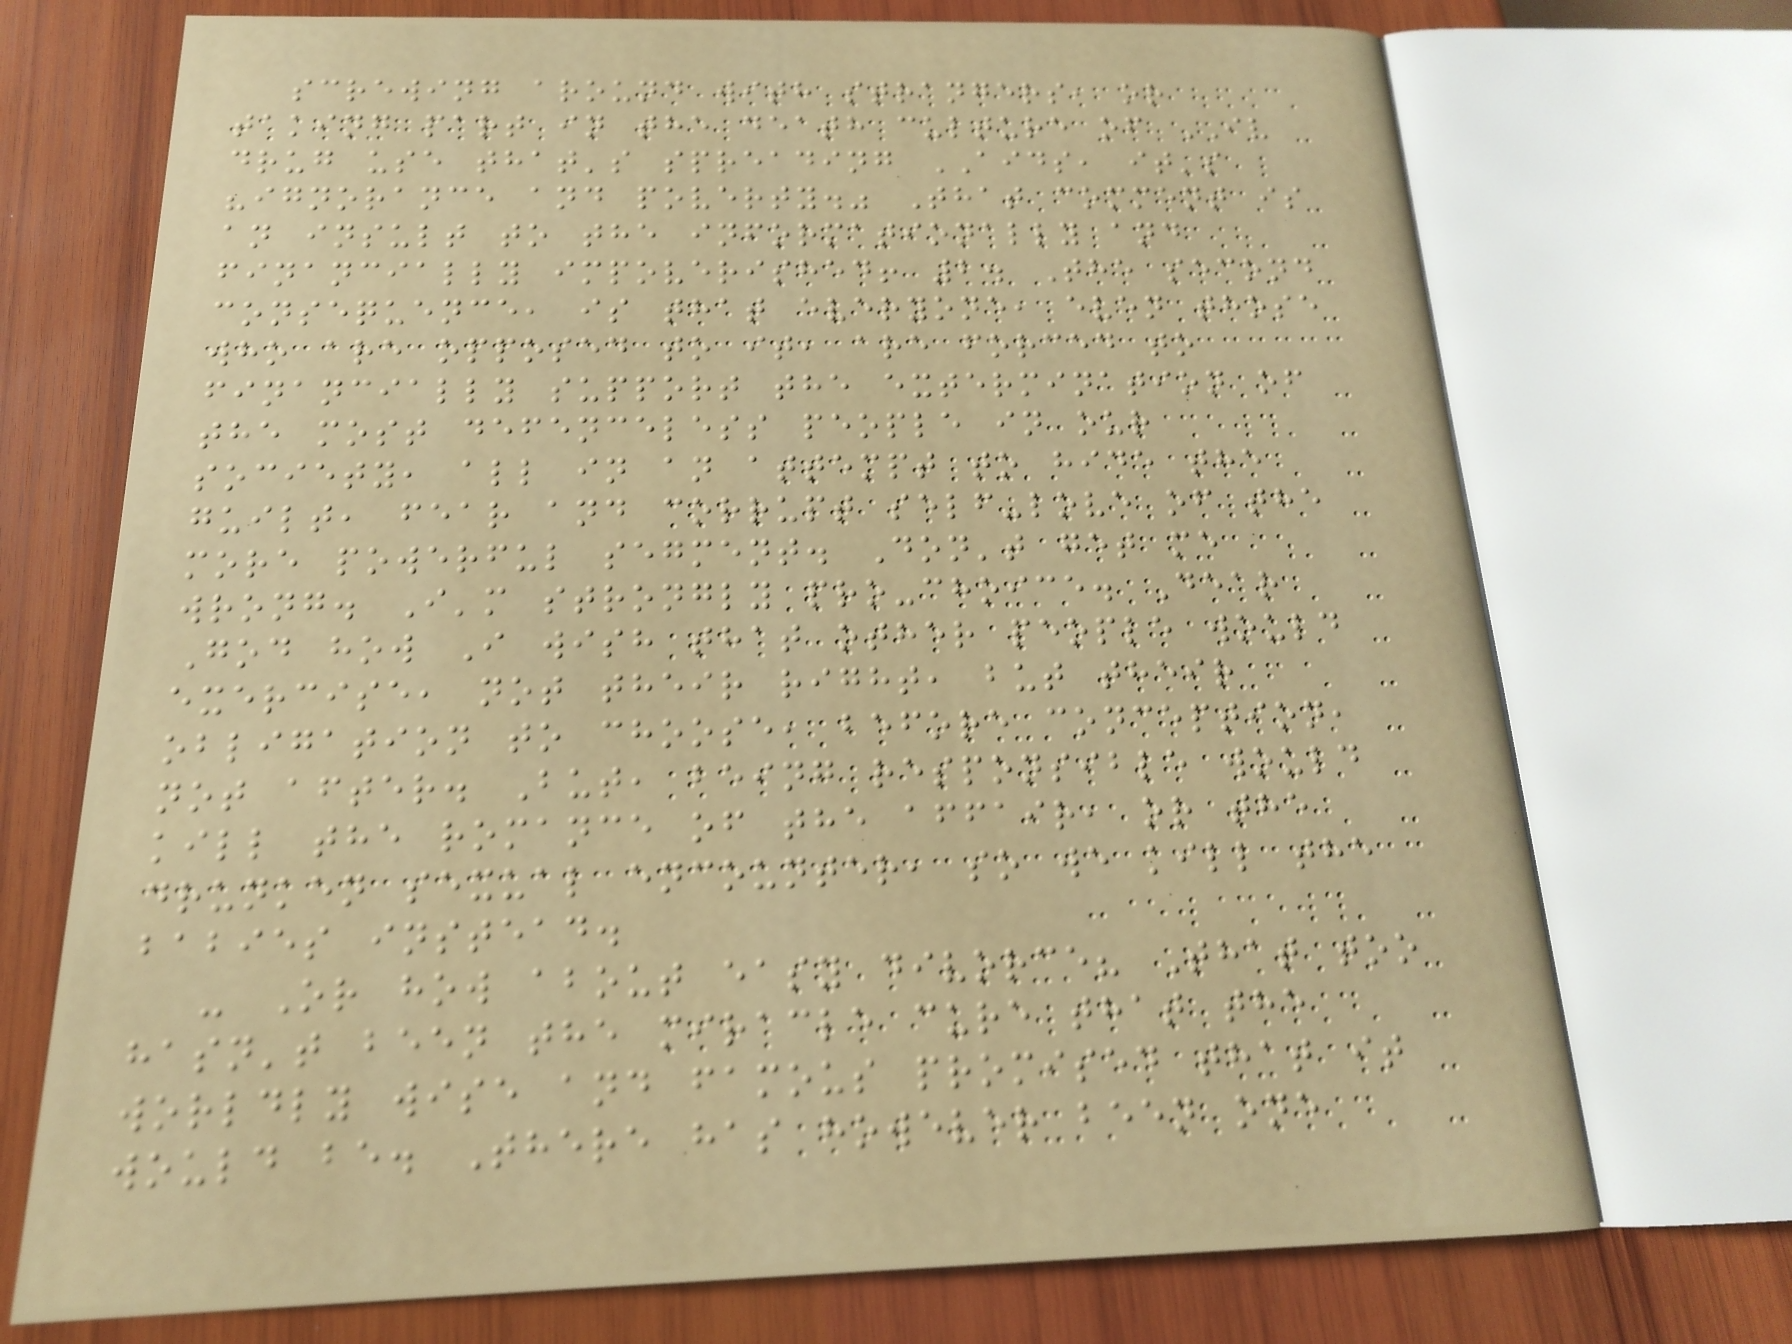screwing around with strangers, or
taking part in the death culture of IV
drug use that's spreading AIDS, it's
"ignorance and poverty." That comment is
an insult to the informationally and
financially impoverished! 2. The second
consequence, is that everyone, even those
who are opposed to it, are forced to
financially support the extermination of
the most defenceless people in our
society, all in an attempt to hide the
guilt, fear and corrupt self-love of the
more powerful segment. Don't get me
wrong. I'm strongly pro-choice. Dear
God how I wish that other people would
exercise, not their right, but their
obligation to choose, before conception,
not after. But, being responsible would
kill the romance of the affair, or the
drunken sexual encounter, so we kill the
babies instead.
- Or how about easy divorce? That too
hasn't been the miracle cure that the
worldly wise and famous promised that it
would be. There has however been one
